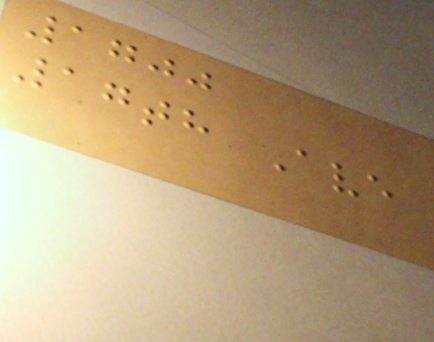1700
17th Ave
